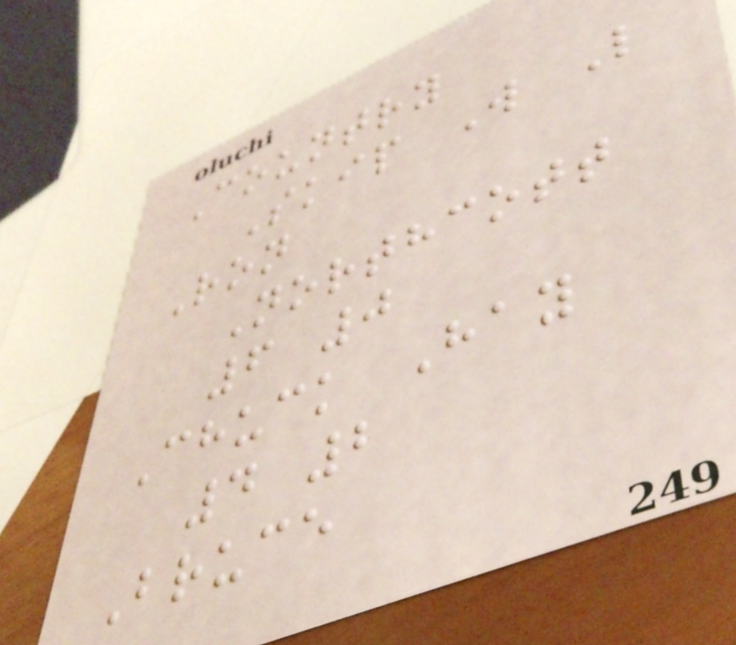Country
Skip W L
Ron
Northcott
6 0
Chuck Hay
4 2
Bruce
